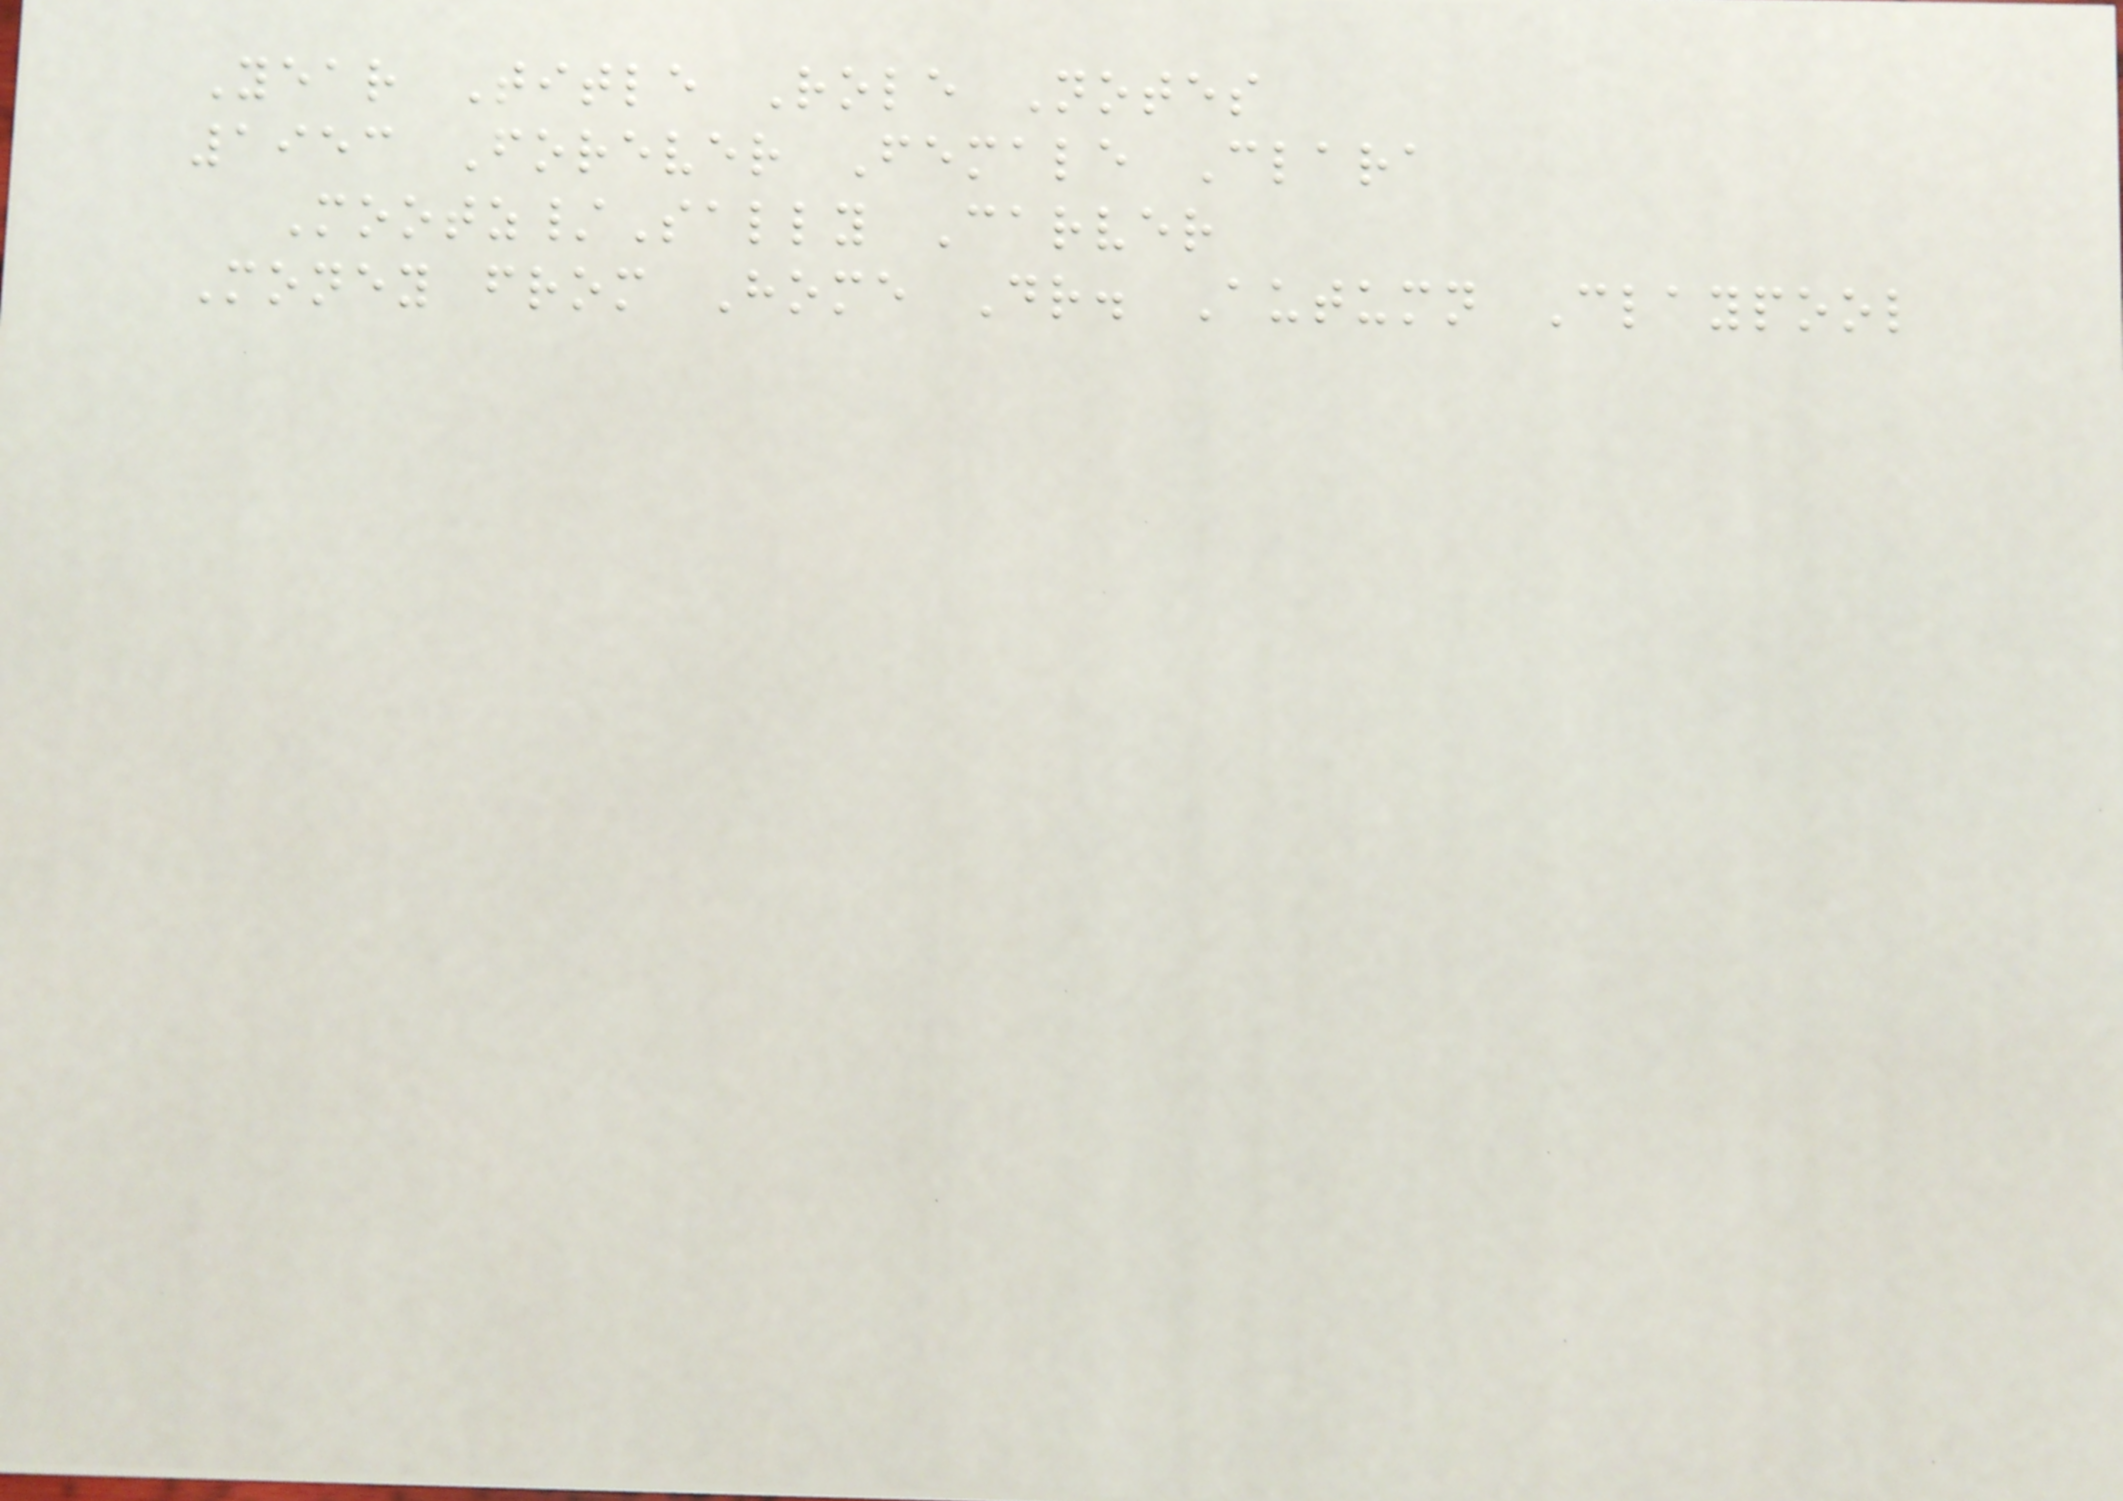Year Title Role Notes
1953 Forever Female Clara
Mootz/Sally Carver
Money from Home Dr. Autumn Claypool
